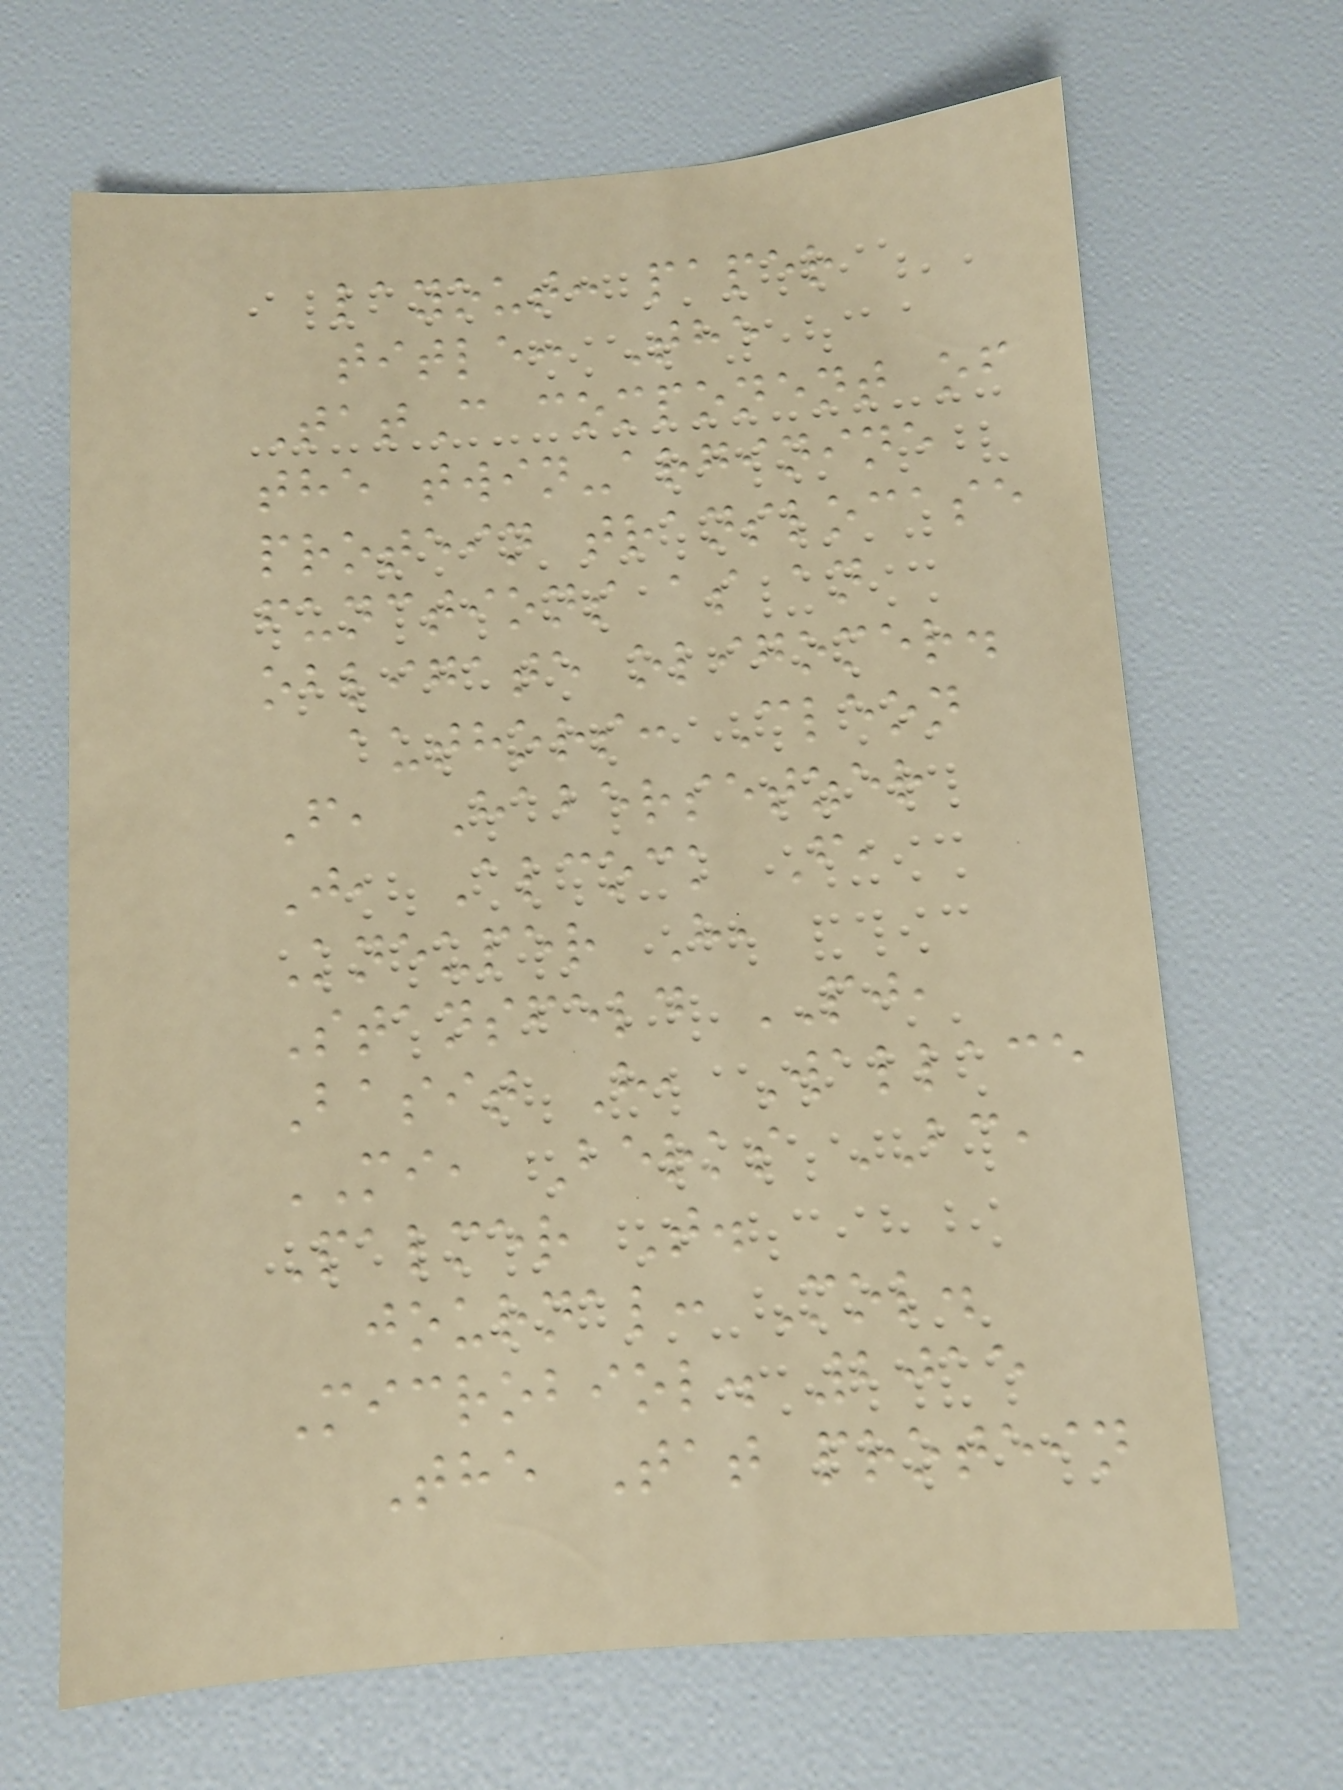layout: paper
title: The
TatC component of
the twin-arginine
protein translocase
functions as an
obligate oligomer.
authors: Cleon
F, Habersetzer
J, Alcock F,
Kneuper H,
Stansfeld PJ,
Basit H, Wallace
MI, Berks BC,
Palmer T.
journal: Mol.
Microbiol. 2015
The Tat protein
